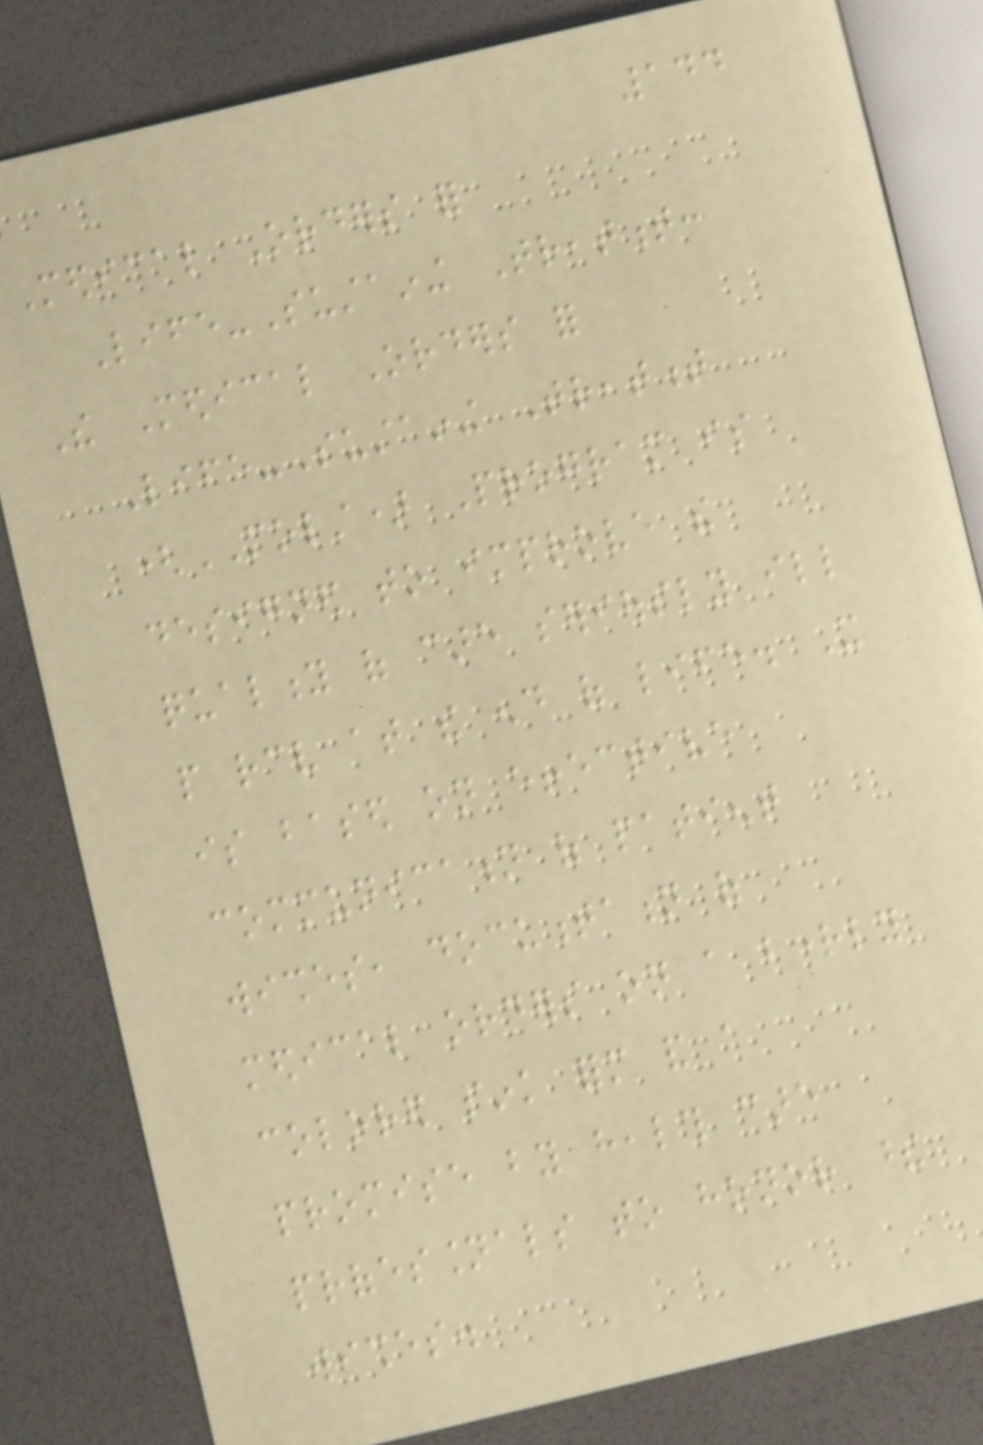144
Medical Orders for
Life-Sustaining Treatment:
The Medical Orders for
Life-Sustaining Treatment
(MOLST) Program is
designed to improve the
quality of care seriously ill
people receive at the end of life. It
is based on effective
communication of patient
wishes, documentation of
medical orders on a brightly
colored pink form and a
promise by health care
professionals to honor these
wishes.
